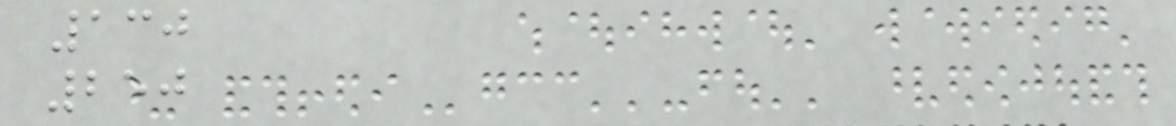130
250
